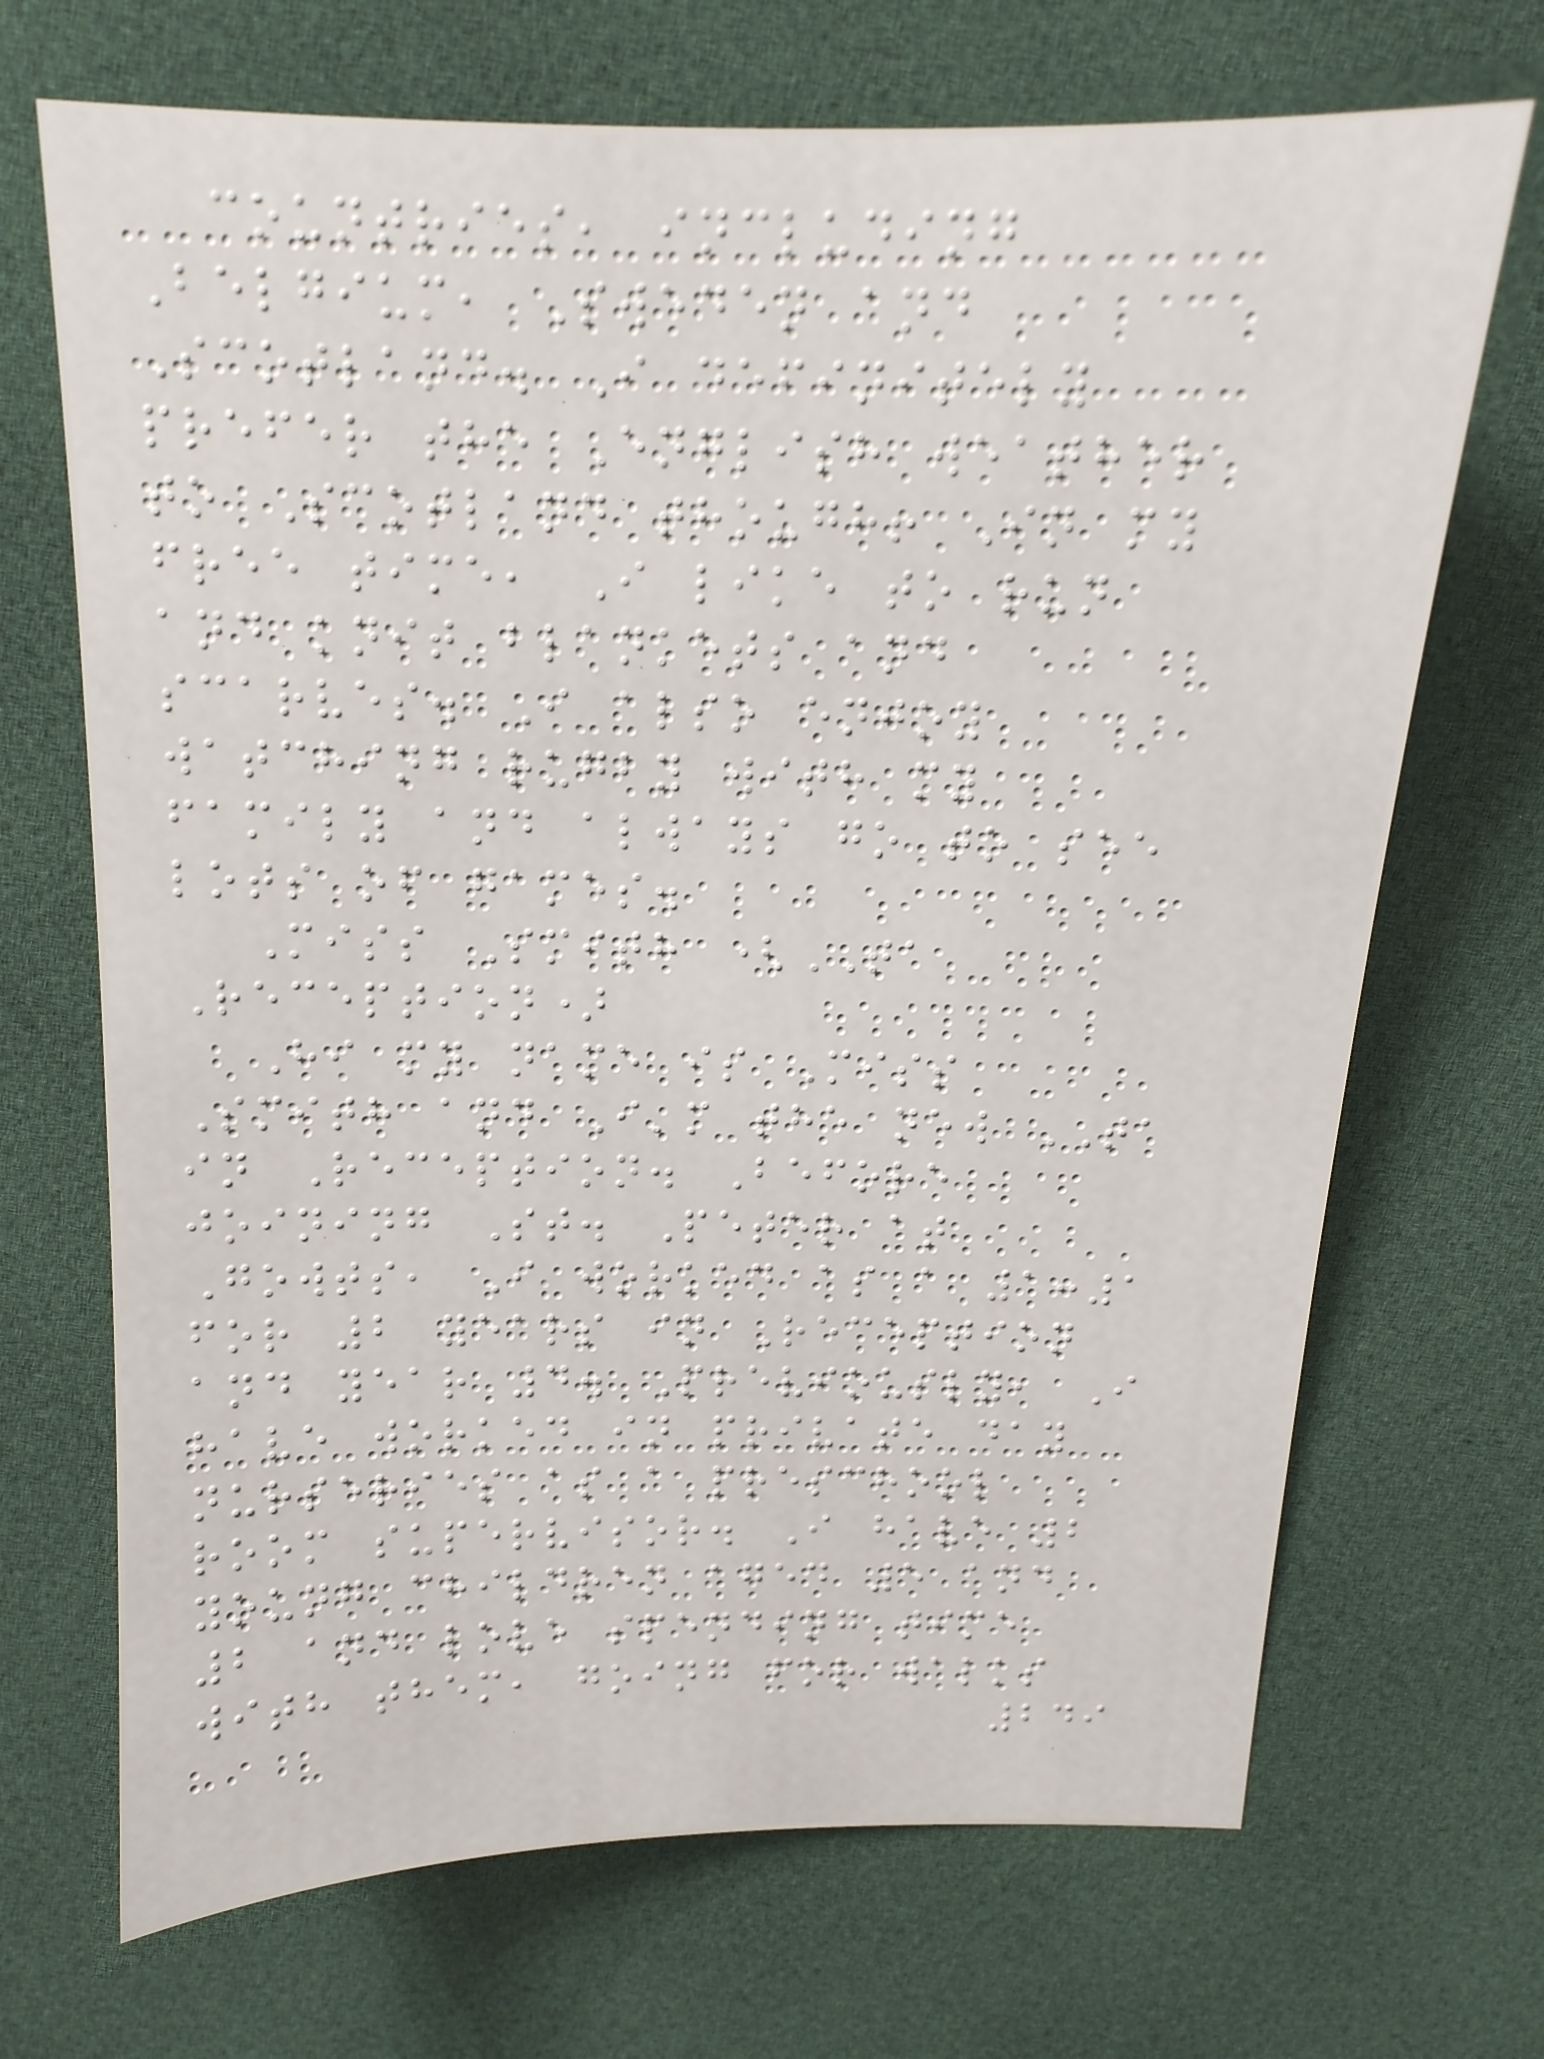countries, including
Belgium, Sweden and
Scotland. I definitely
prefer the English weather
to Scotland though! In my
free time, I like to run
and knit blankets and
scarves. I also enjoy
watching rugby with my
family and always go to see
lots of games.
Miss Smith (TA
Reception)
Hi my name is Miss
Smith and I'm the new TA
in Reception. Before
joining St. Peter at
Gowts, I worked as a 1:1
for 2 years in Reception
and year 4. Previously, I
have worked in private day
nurseries as a preschool
room supervisor. I have 2
young children aged 5 and
2 and love spending time
with them, going for walks
249
